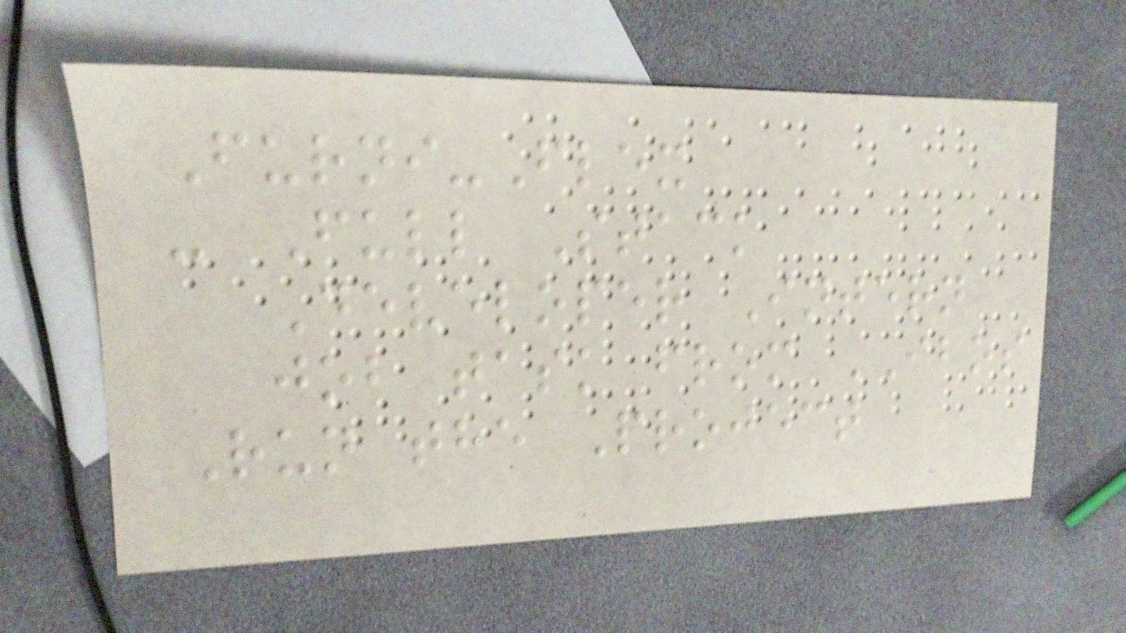Furni-Flex
- Full Stack
Developer Intern
job task from IBOS
Run the Project
